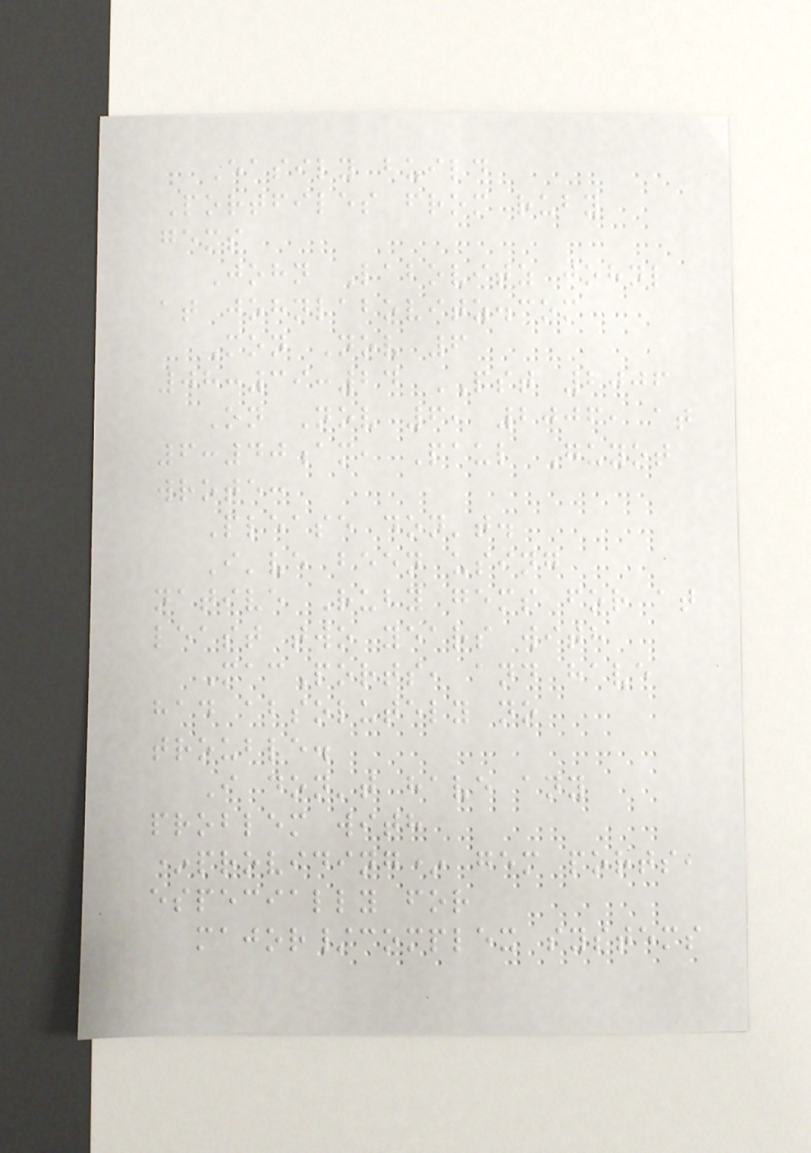Easily build
Portfiles from ruby
gems
John Labovitz johnl
at johnlabovitz.com
Mon Nov 6
08:39:24 PST 2006
On Nov 6, 2006, at
6:40am, Paul Guyot
wrote:
Please don't.
I've been using
native Ruby gems for at
least two years with
MacPorts, and have
had absolutely no
trouble.
I don't have any
problem with
*providing* gem ports,
especially for
major/complex systems
